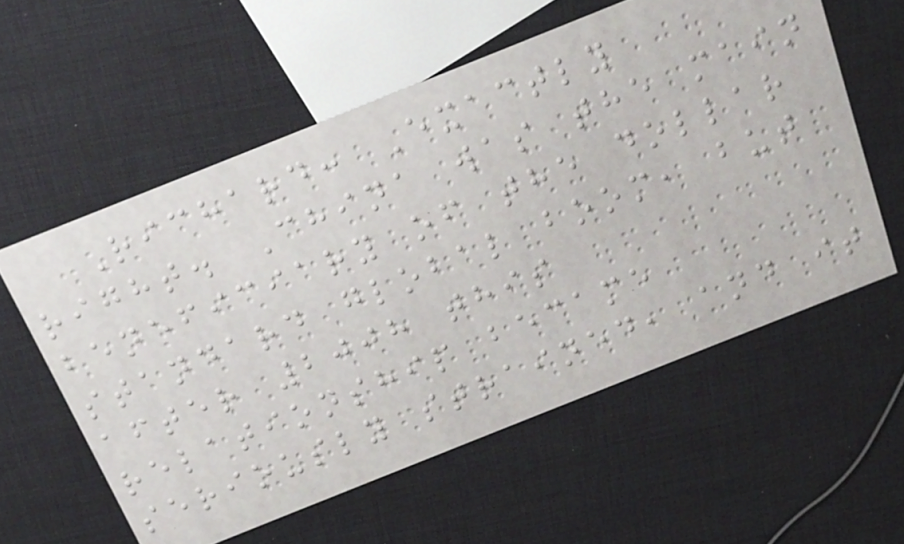Richard: Exactly
right. China was the main
beneficiary of the dollar
standard global boom, but
after 2008 this
relationship became
seriously strained, and it
